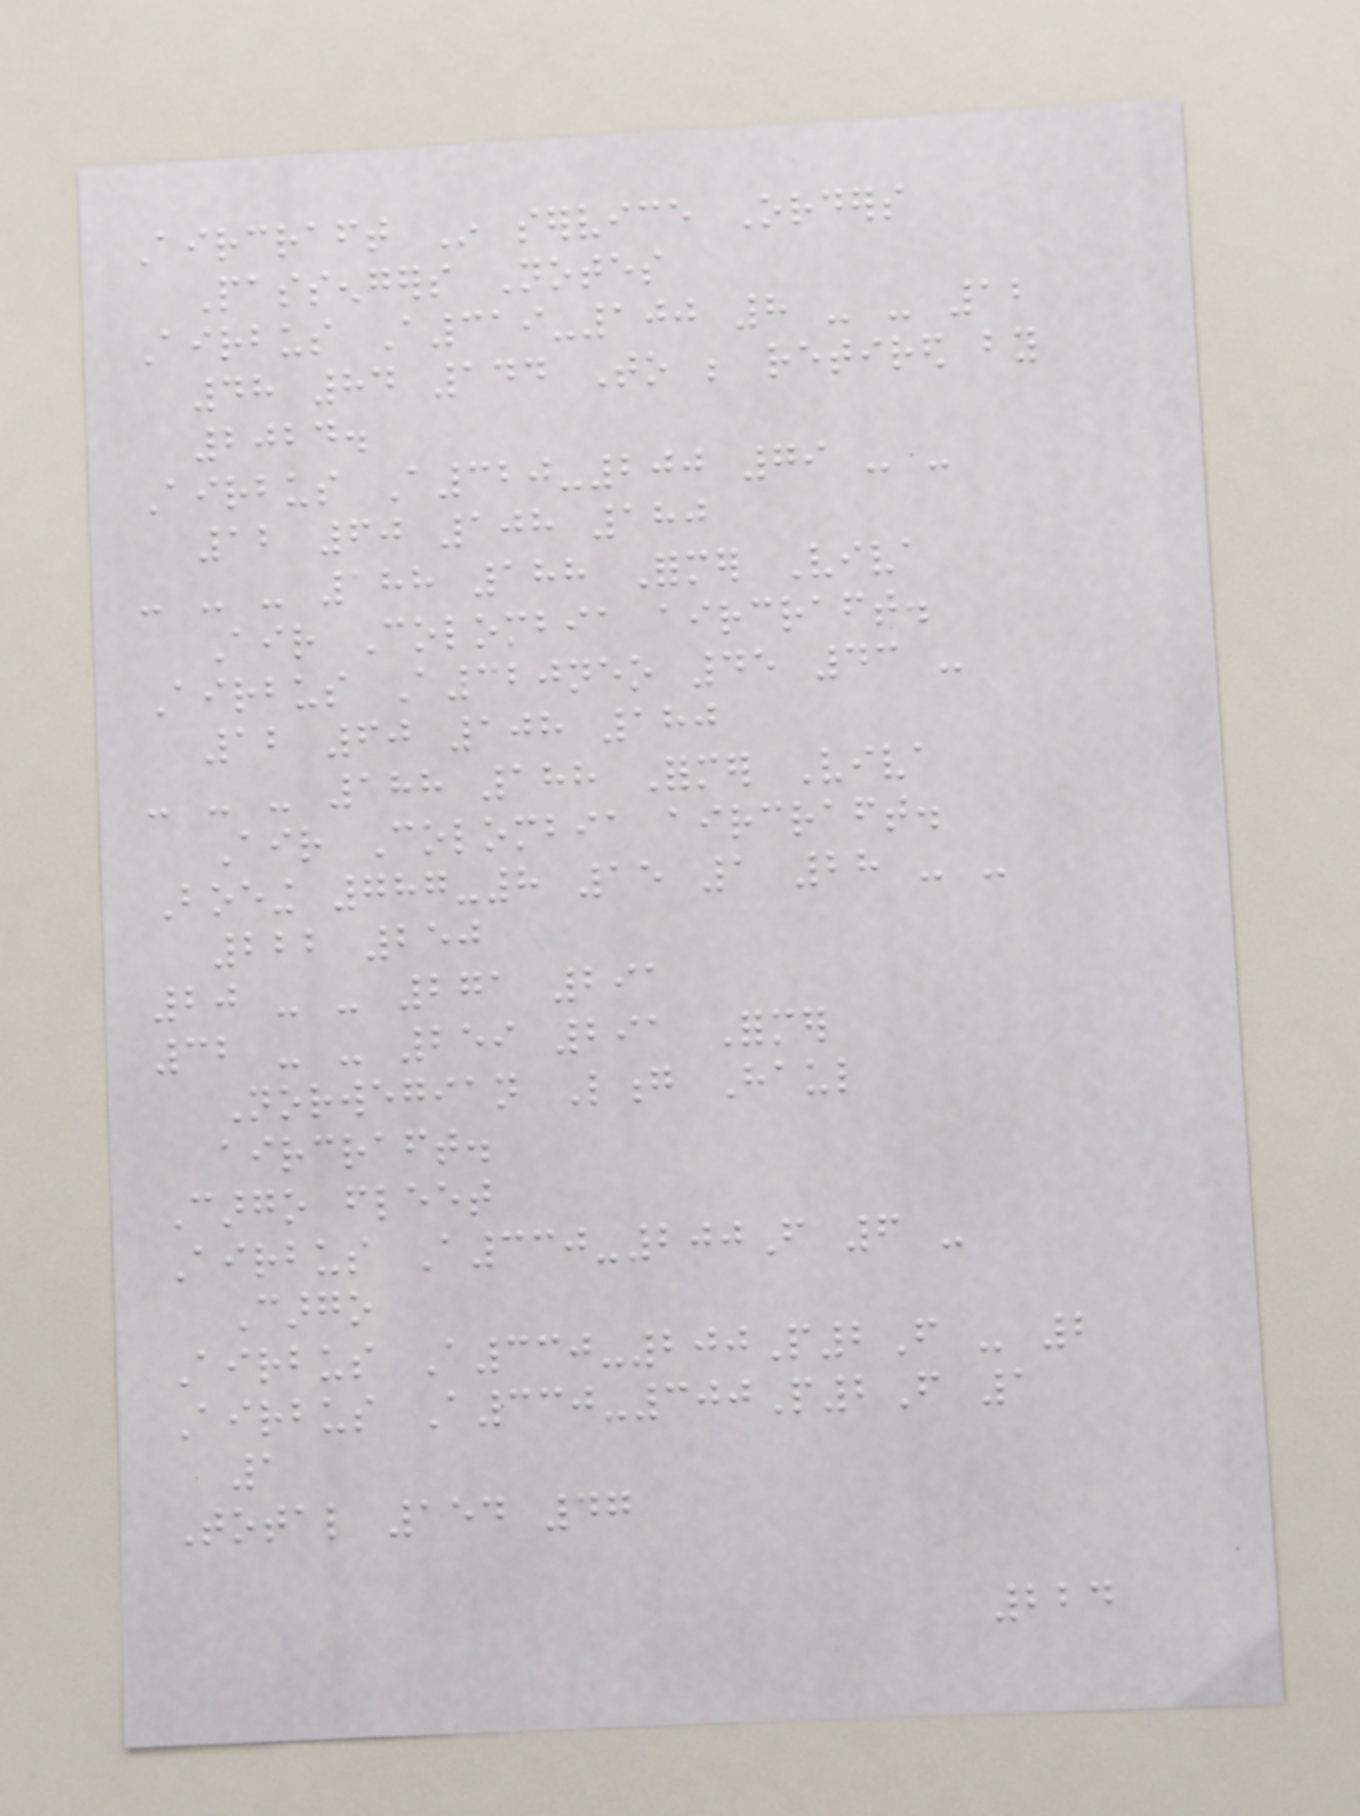Aircraft In service Orders
Passengers Notes
Airbus A319-100 8 - - 12
48 84 144 To be retired by
2024.
Airbus A320-200 79 - -
12 60 108 180
- - - 188 188 Former Viva
Air Colombia aircraft.
Airbus A320neo 45 43 -
12 60 108 180
- - - 188 188 Former Viva
Air Colombia aircraft.
Boeing 787-8 15 1 28 - -
222 250
20 - - 271 291
32 - - 259 291 Former
Norwegian Long Haul
aircraft.
Cargo fleet
Airbus A330-200F 6 -
Cargo
Airbus A330-200P2F - 2
Airbus A330-300P2F 1
1
Total 154 47
224
